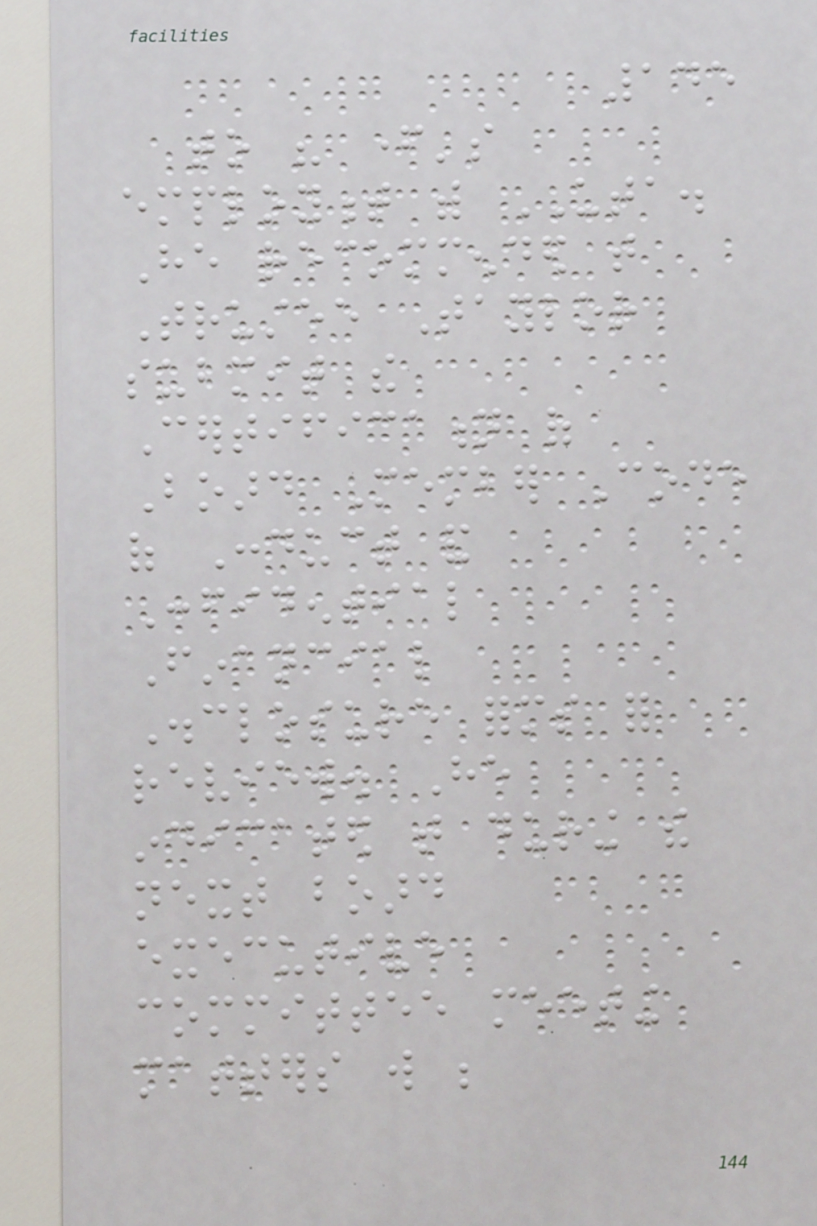145
to his father's
employment with UTA.
He recommended that
Trustee Taylor
submit the
Certification of
Board Member Code
of Conduct and
Confidential
Financial
Disclosure forms for
review. He
indicated that during the
next board
executive
committee meeting
matters will be
